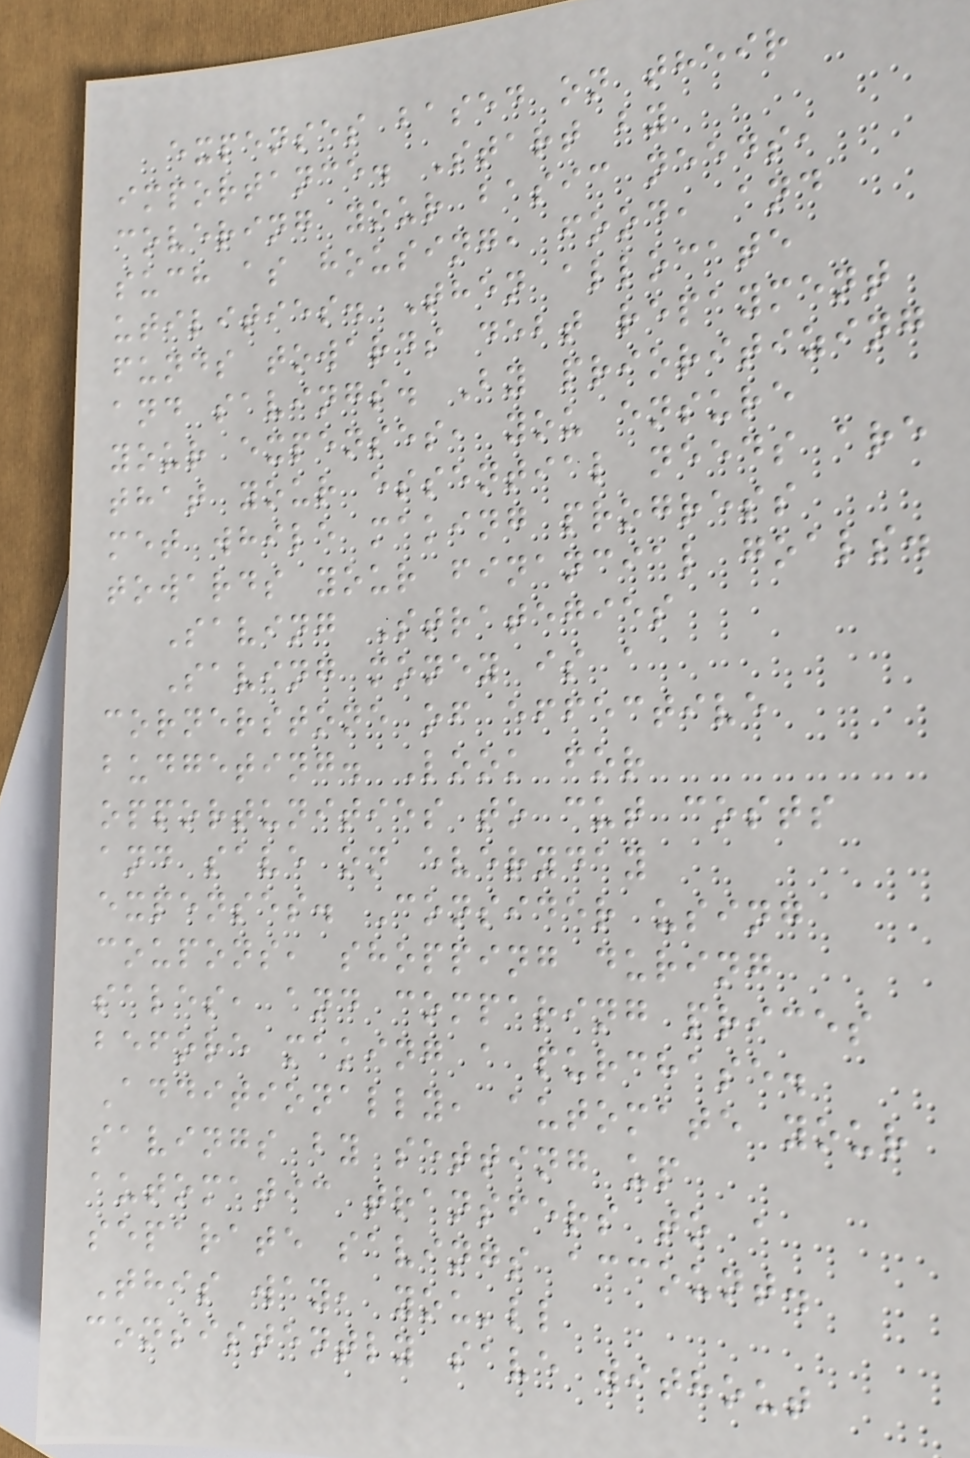expenses based on their
importance. Start by
covering your basic needs,
such as housing, food, and
utilities. Then allocate
funds towards debt repayment
and savings. By prioritizing
your expenses, you ensure
that your essential needs are
met while making progress
towards your financial goals.
Saving Strategies
Saving money is a
cornerstone of effective
budgeting. Look for
opportunities to cut costs
and save on everyday
expenses. Consider using
coupons, shopping during
sales, and comparing prices
before making a purchase.
Additionally, automate your
savings by setting up
automatic transfers to a
separate savings account.
This way, you'll
consistently save without
